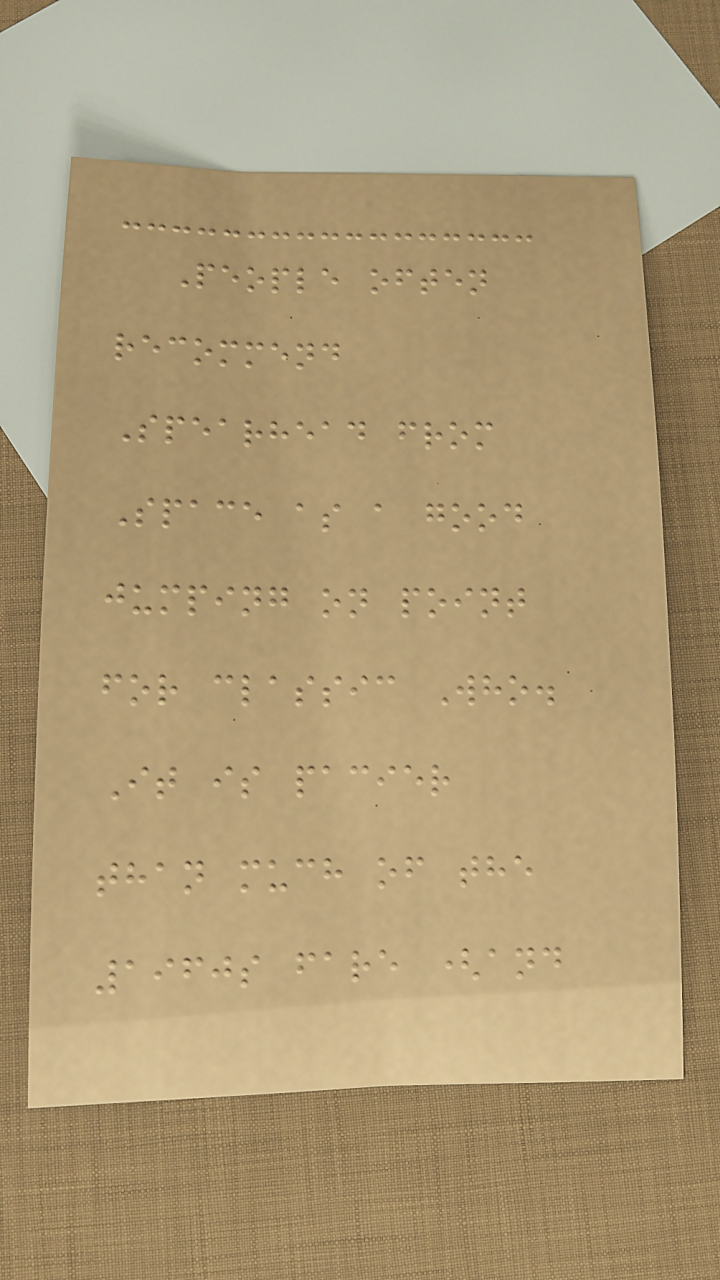People often
recommend
Spearhead from
Space as a good
jumping on point
for classic Who.
It is pacier
than much of the
1960s fare (and
